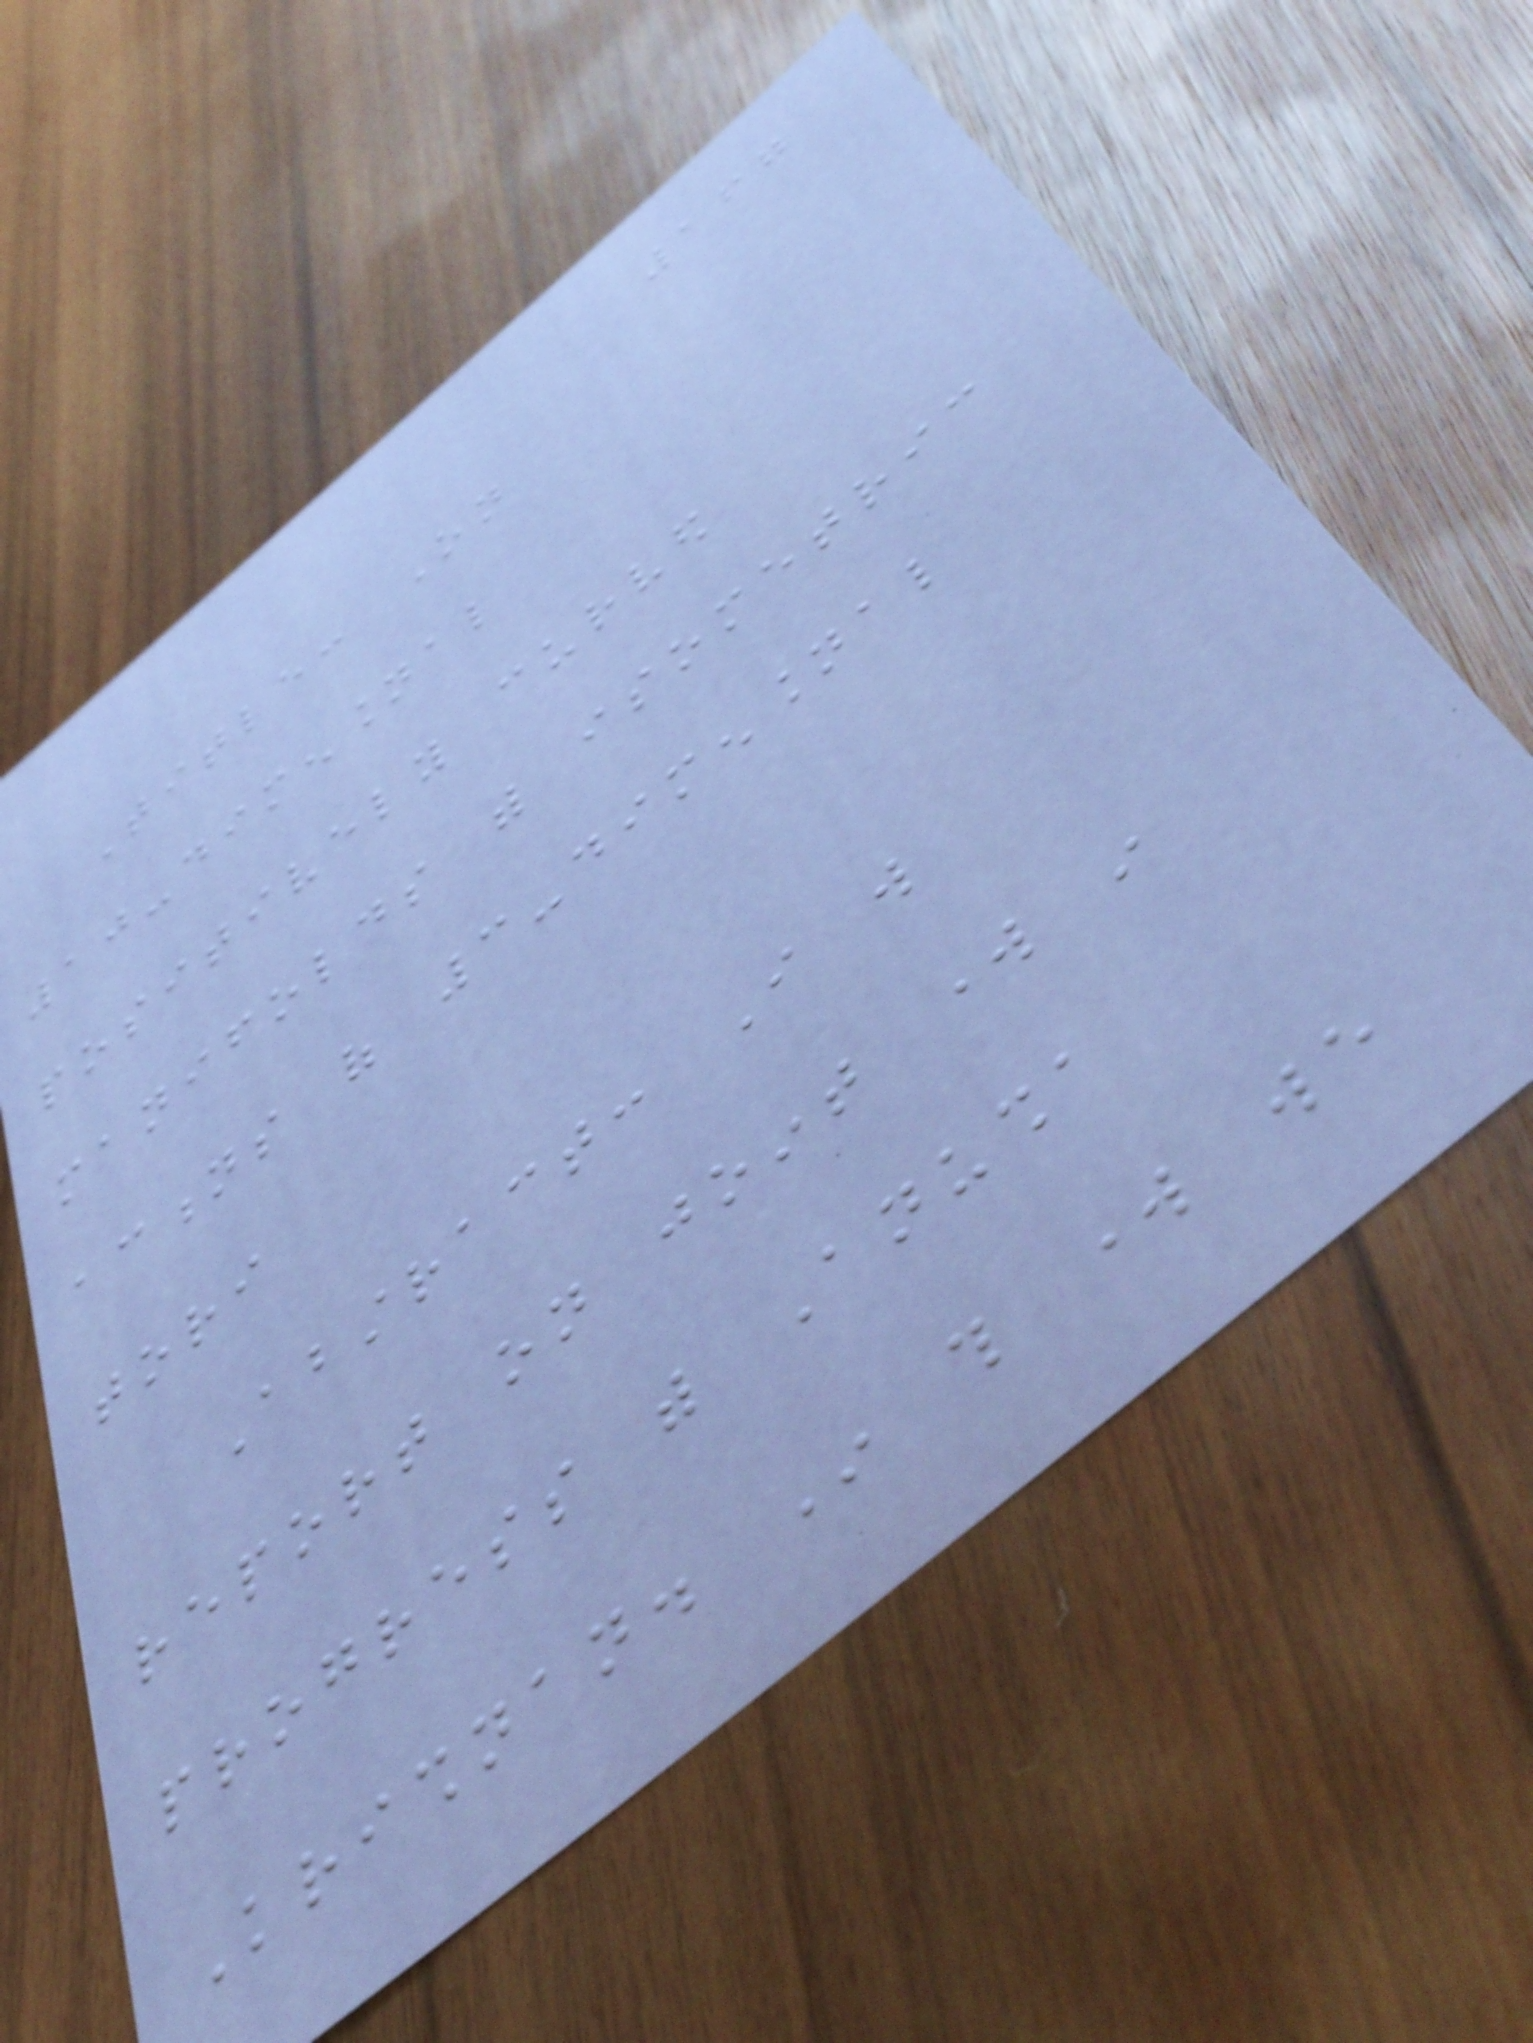167
Title: On
10-dimensional
positively curved
manifolds with isometric
actions of 3-dimensional
tori
Abstract: I will
report on joint work in
progress with Anusha
Krishnan. In this work we
